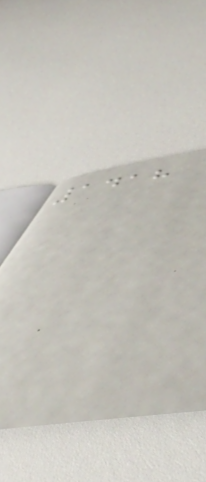1418
